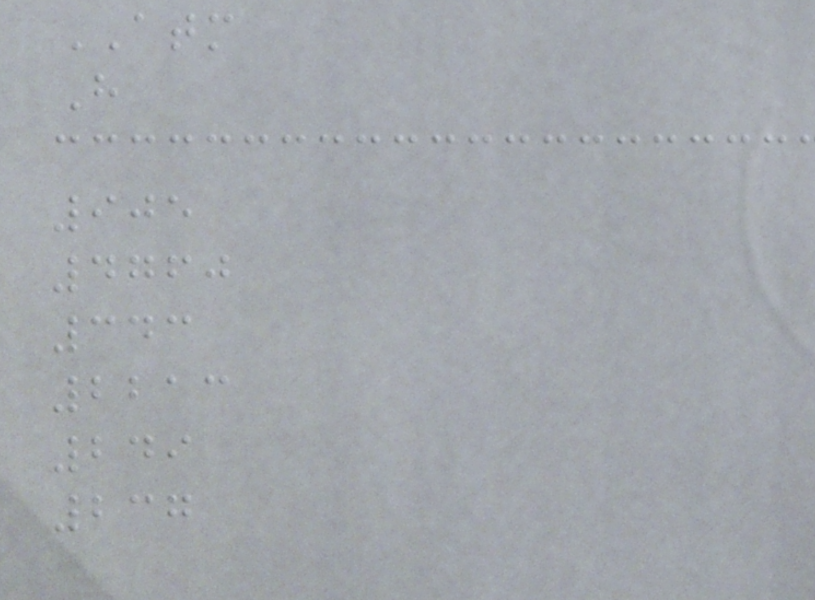ATM
H
905
4760
343
2213
249
237
